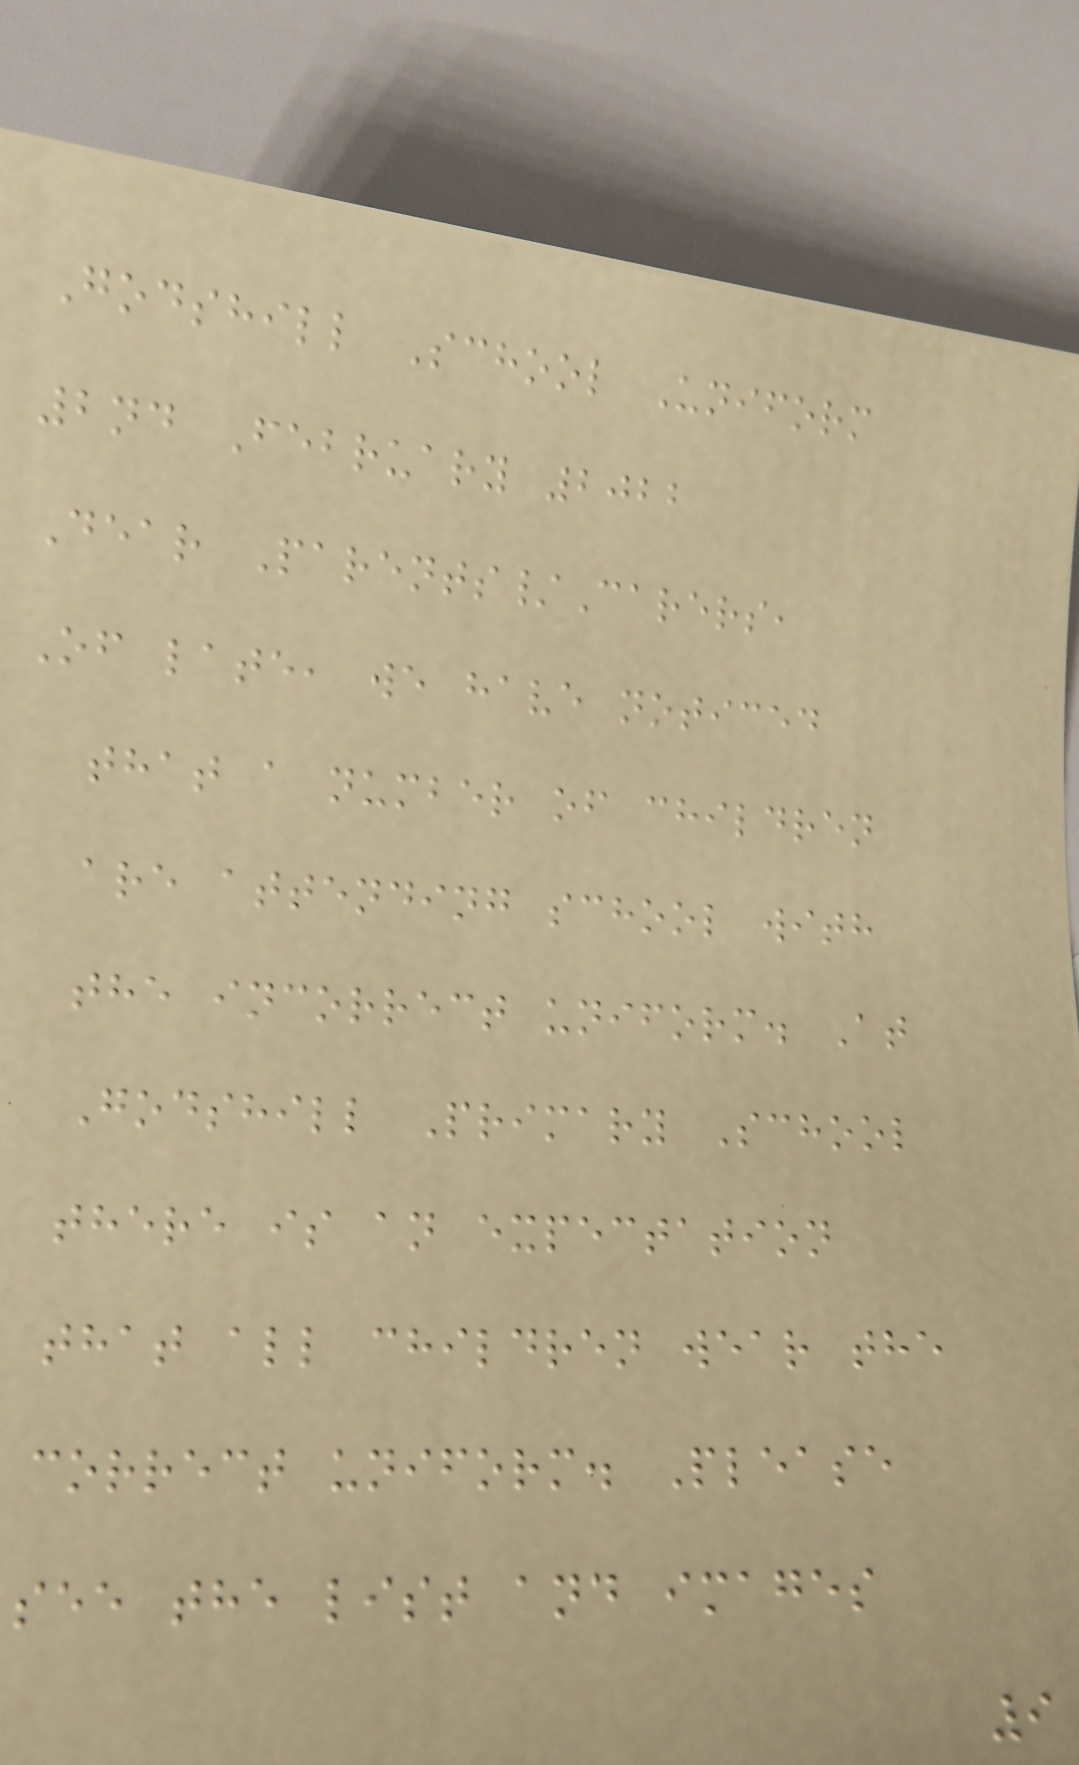Godshill School Uniform
2nd February 2022
Dear Parents/Carers,
Of late, we have noticed
that a number of children
are attending school with
the incorrect uniform. At
Godshill Primary School
there is an expectation
that all children wear the
correct uniform. Please
see the list and images
9
